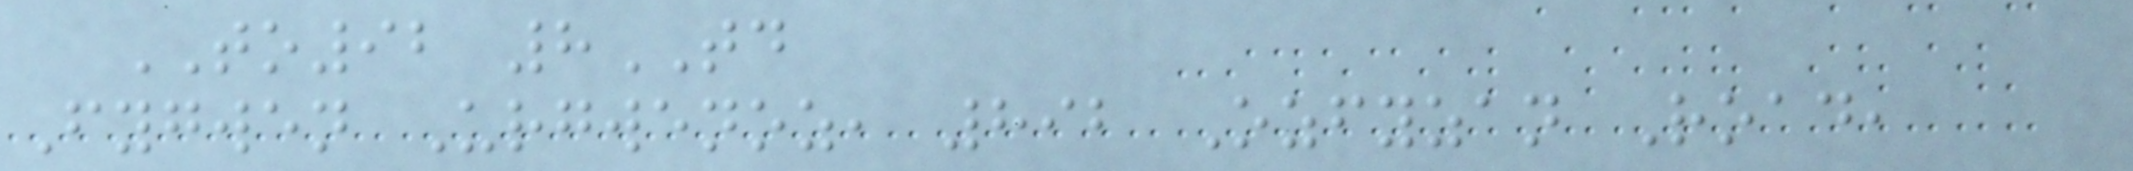TO92 8TD
Fygwen Urgwenoz, 892 Ozfyzan Road,
